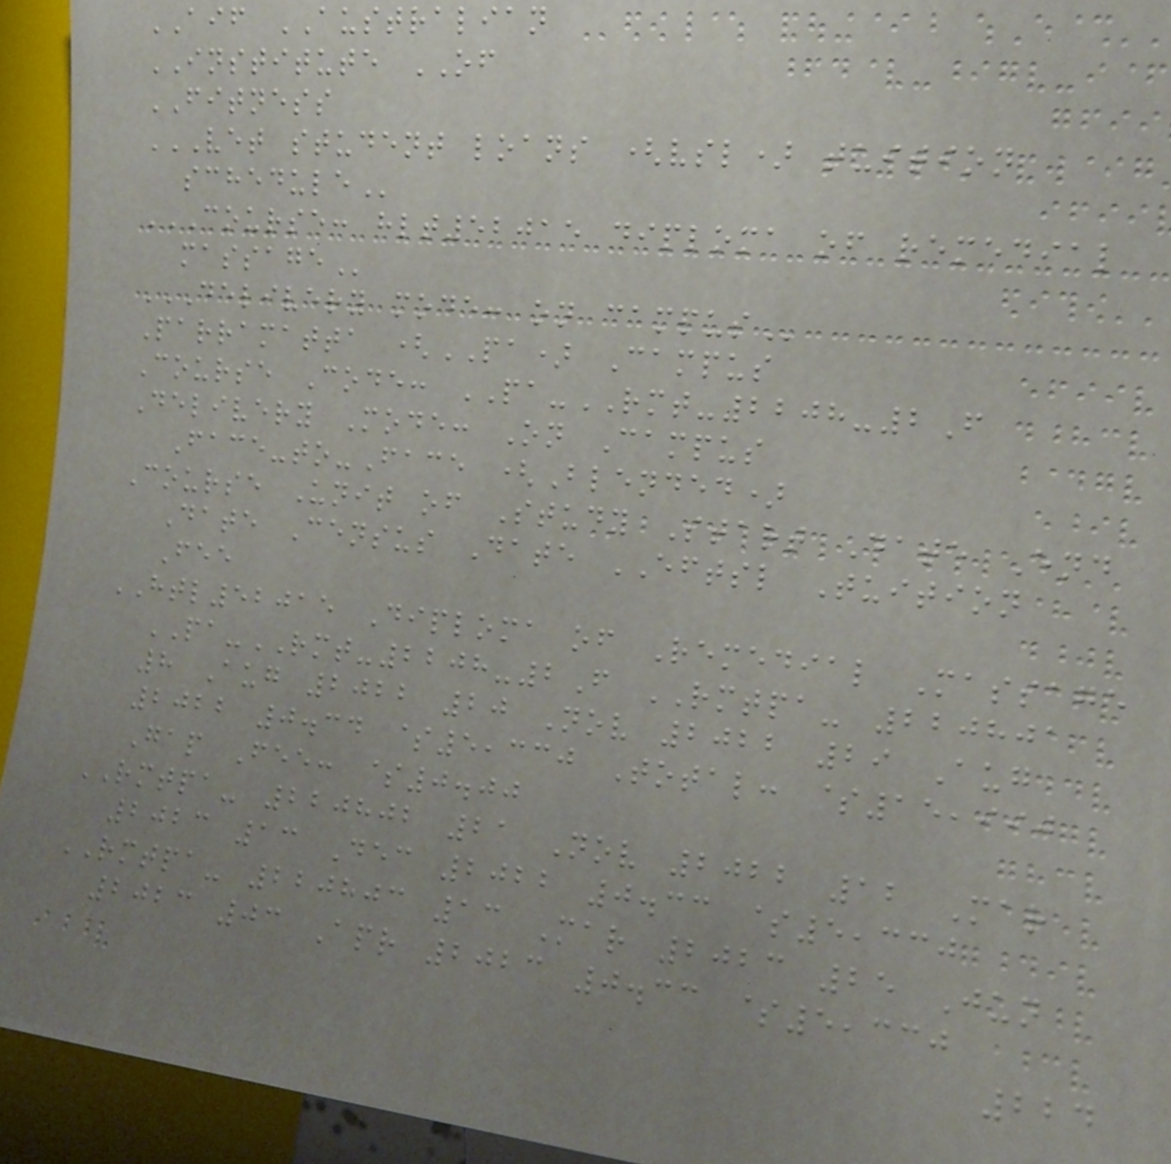AIF AUSTRALIAN
INSTITUTE OF
FITNESS
VET STUDENT LOANS (VSL) TUITION
SCHEDULE
COURSE: HLT52015 DIPLOMA OF REMEDIAL
MASSAGE
DELIVERY MODE: ON CAMPUS
Parramatta (PA) Campus
Course Code: PA-RMT-2208-2F
Delivery Mode: On Campus
Face-to-Face (Blended)
Course Unit of Study Start Date End
Date Census Date EFTSL Tuition
Fee
HTL52015 Diploma of Remedial Massage
PA-RMT-2208-2F RMTPA- 220801
8 Aug 2022 20 Nov 2022 29 Aug
2022 0.34 $5,330 Total: $15,990
Gap Fee: $0.00
RMTPA- 220802 21 Nov 2022 12 Mar
2023 13 Dec 2022 0.33 $5,330
RMTPA- 220803 13 Mar 2023 25 Jun
2023 03 Apr 2023 0.33 $5,330
224
